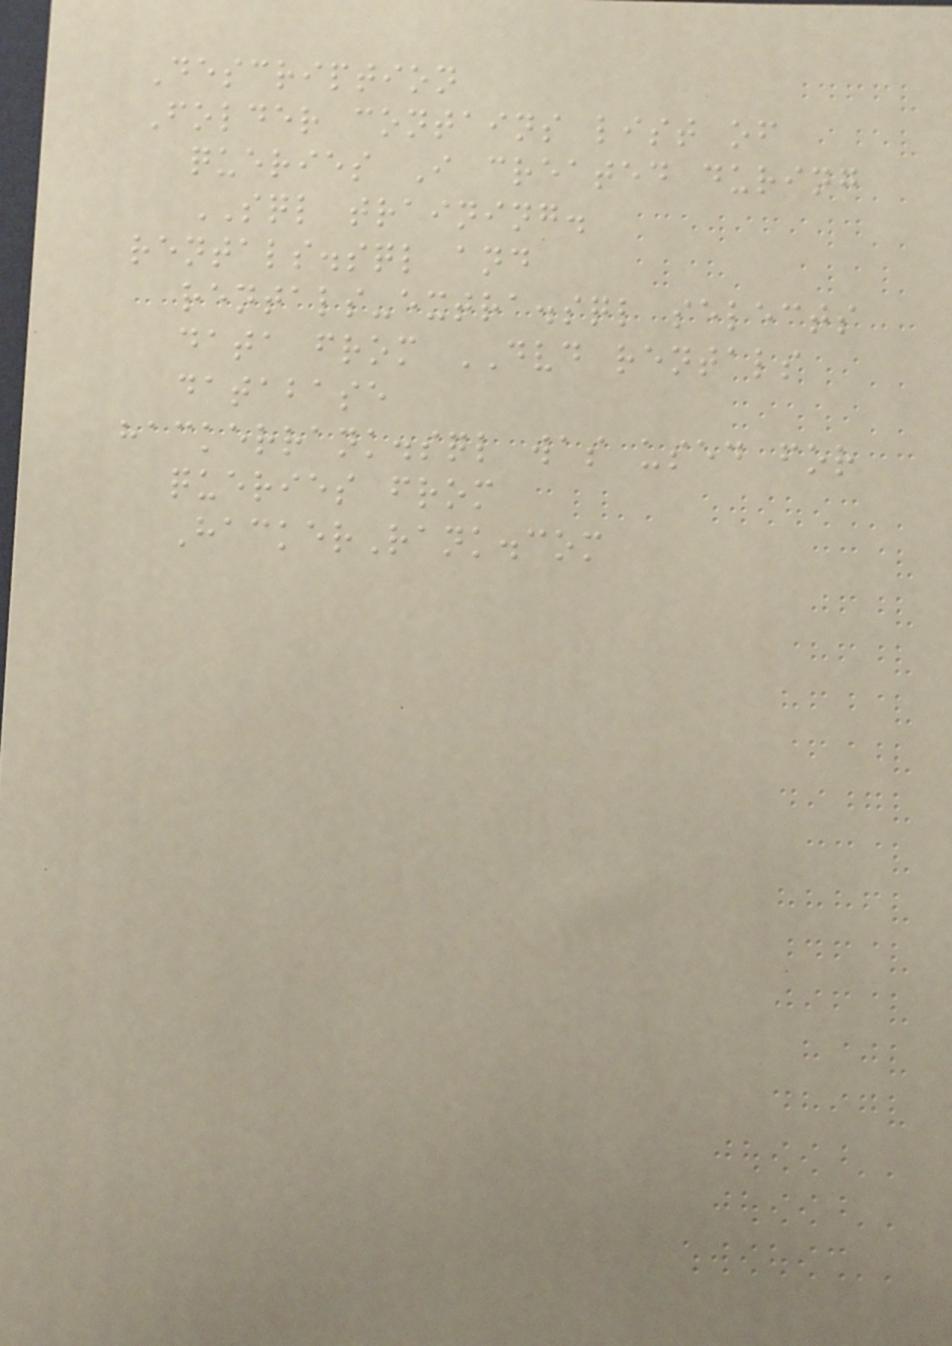Description
Folder contains list of
queries I created during
SQL training.
rentals.sql and
rentals-extra.sql selects
data from DVD rentals
database
hackerrank.sql was used for
queries from
HackerRank.com
